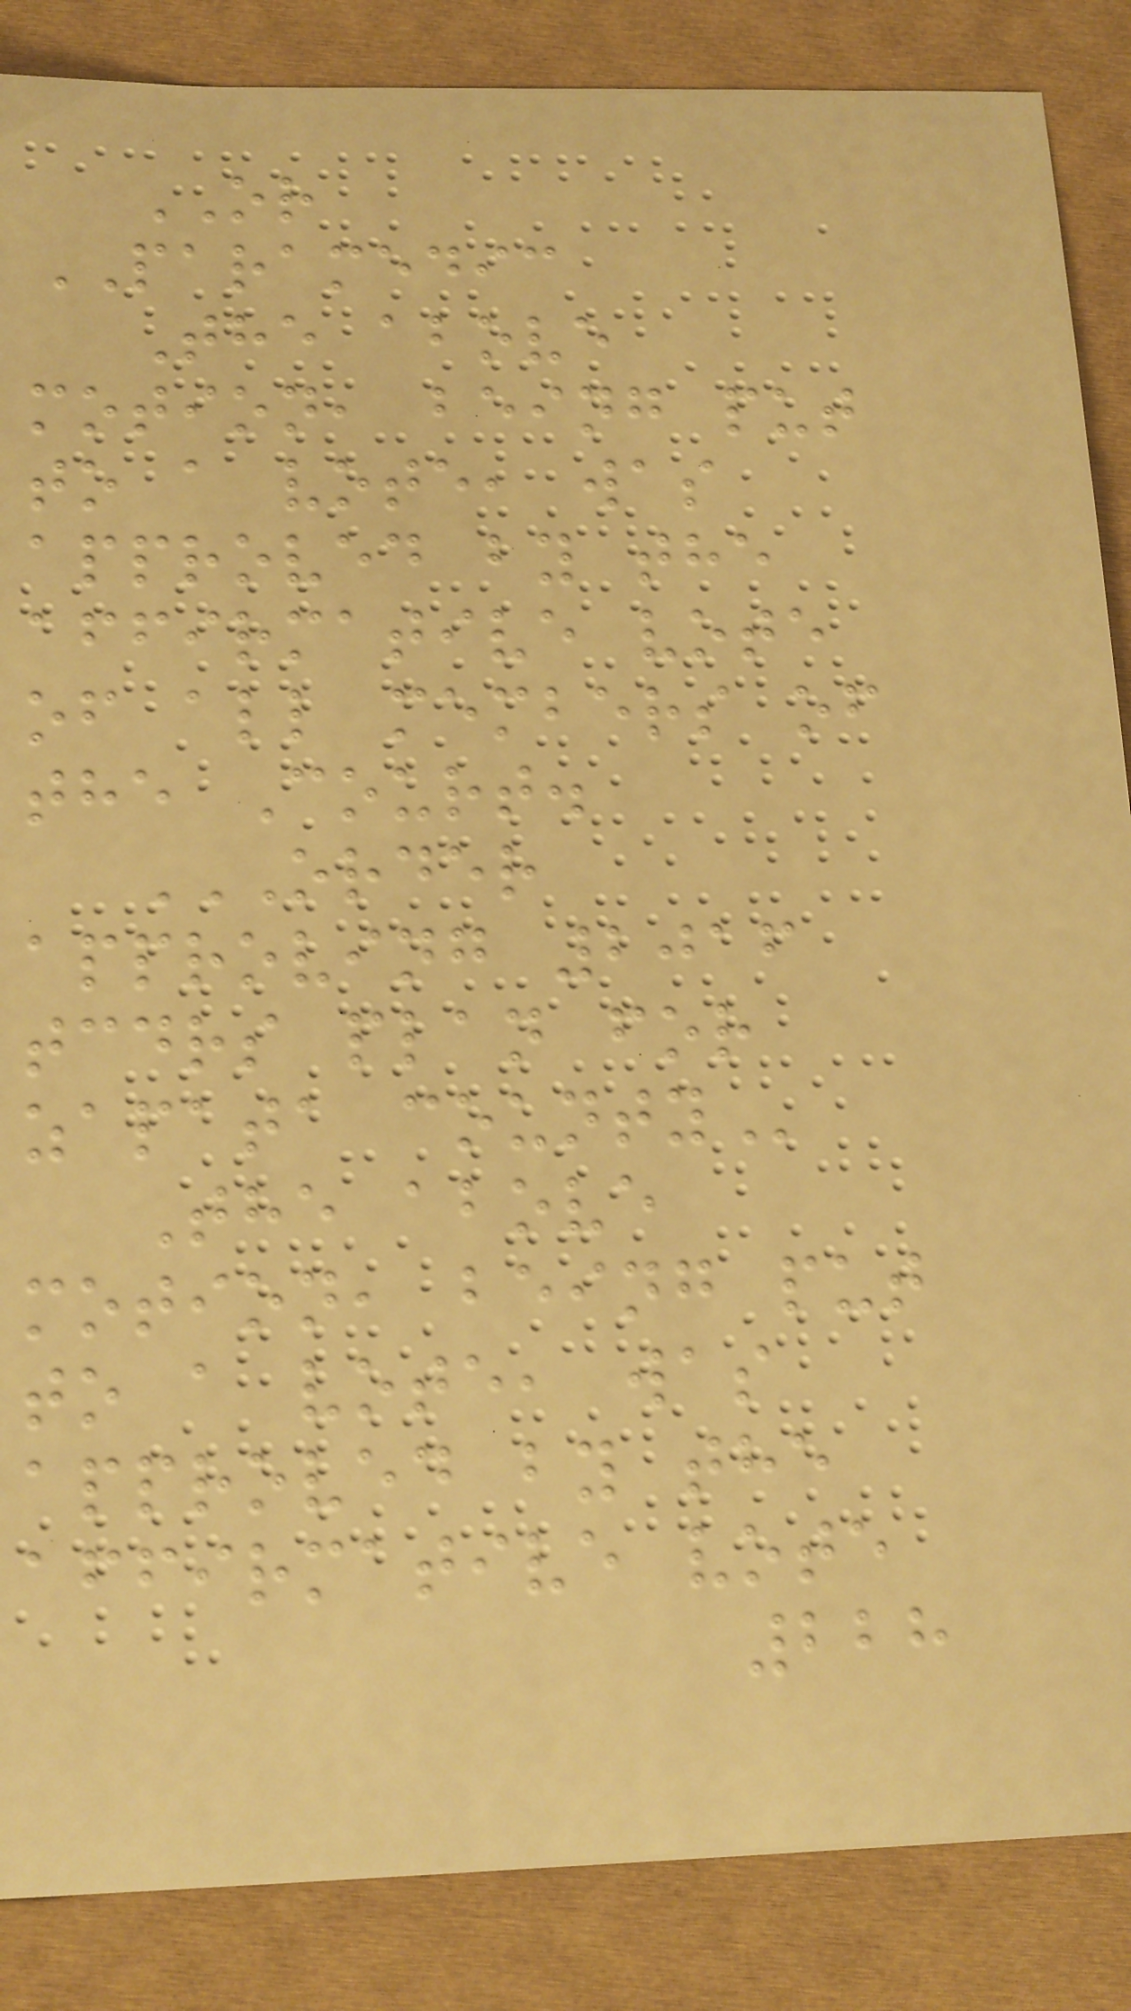OR
PARAMEDIC
The above
motion, being put
to a vote, was
approved by the
affirmative vote
of all members of
the Court.
ORDER
APPROVING 2016
TCDRS PLAN FOR
ZAPATA COUNTY
The above
motion, being put
to a vote, was
approved by the
affirmative vote
228
